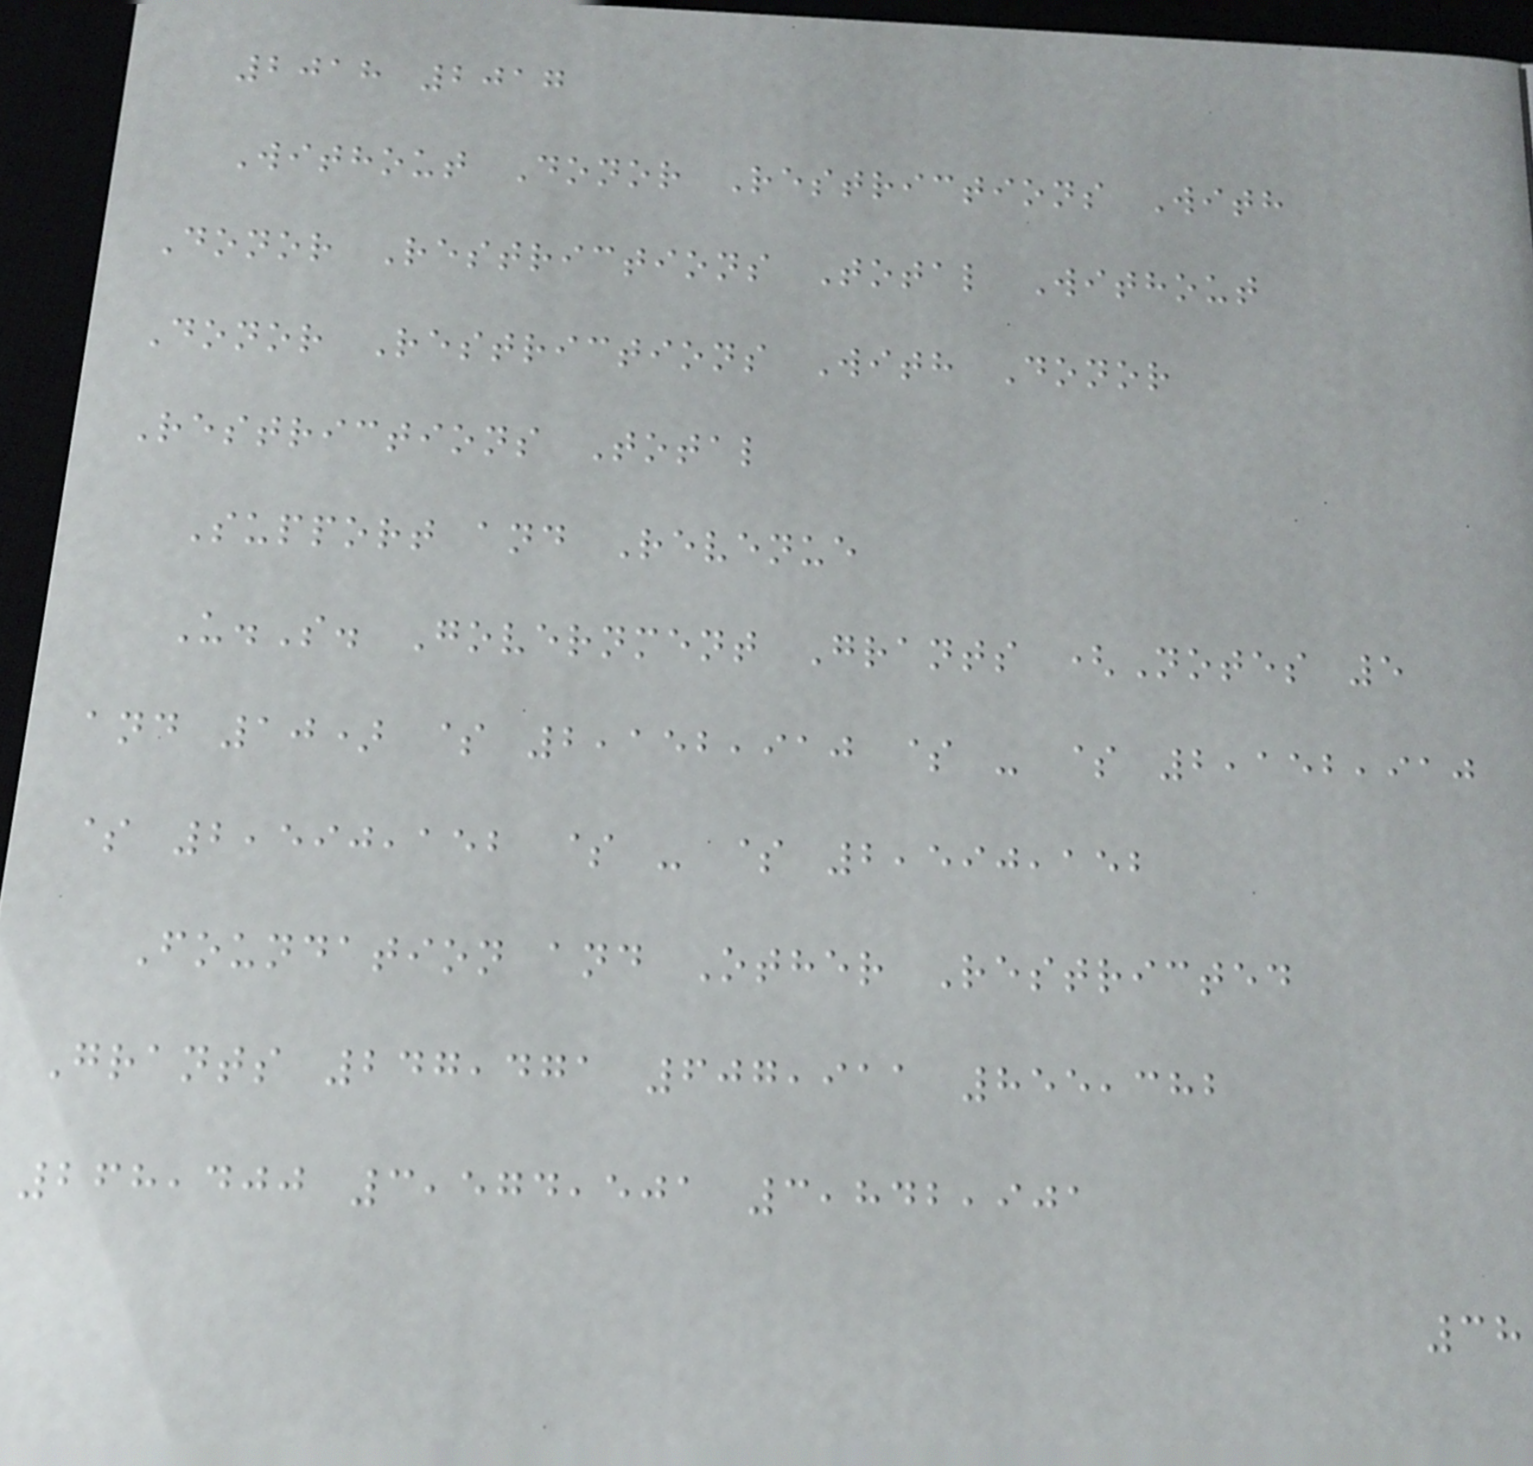2018 2017
Without Donor Restrictions With
Donor Restrictions Total Without
Donor Restrictions With Donor
Restrictions Total
Support and Revenue
U.S. Government Grants (Notes 5
and 10) $ 2,152,910 $ - $ 2,152,910
$ 2,590,152 $ - $ 2,590,152
Foundation and Other Restricted
Grants 247,471 607,911 855,382
268,400 3,574,501 3,842,901
38
